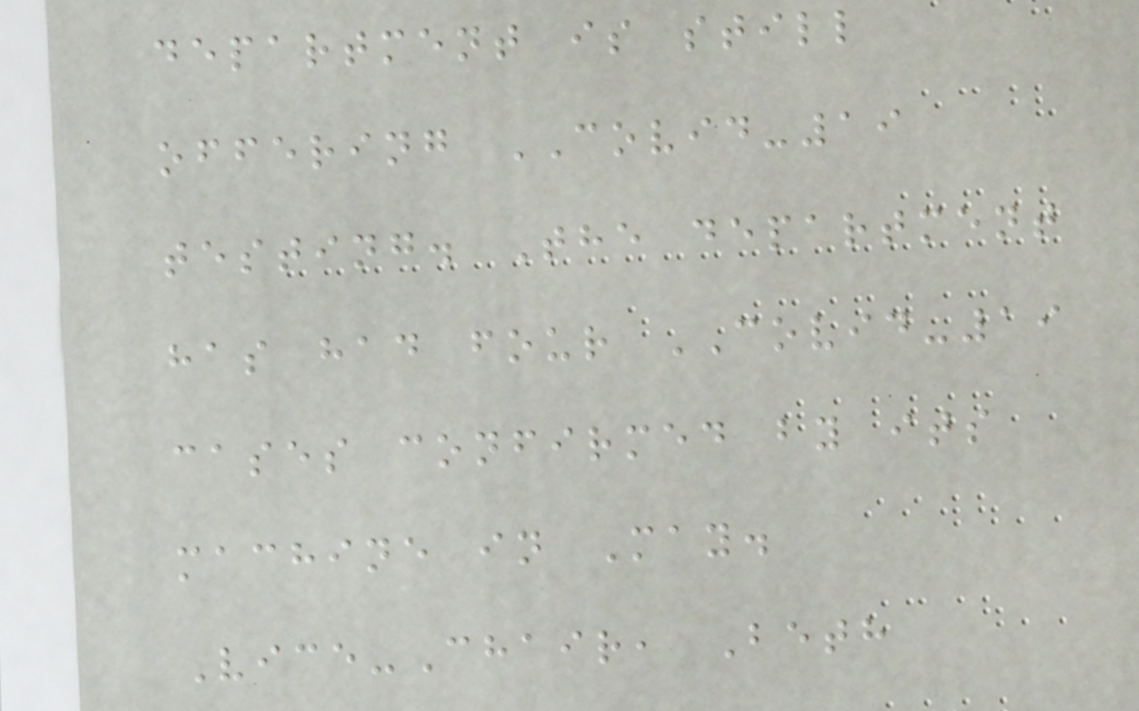department is still
offering COVID-19
testing. The department
has had four COVID-19
cases confirmed by its
machine in May.
Vice-Chair, Beth
